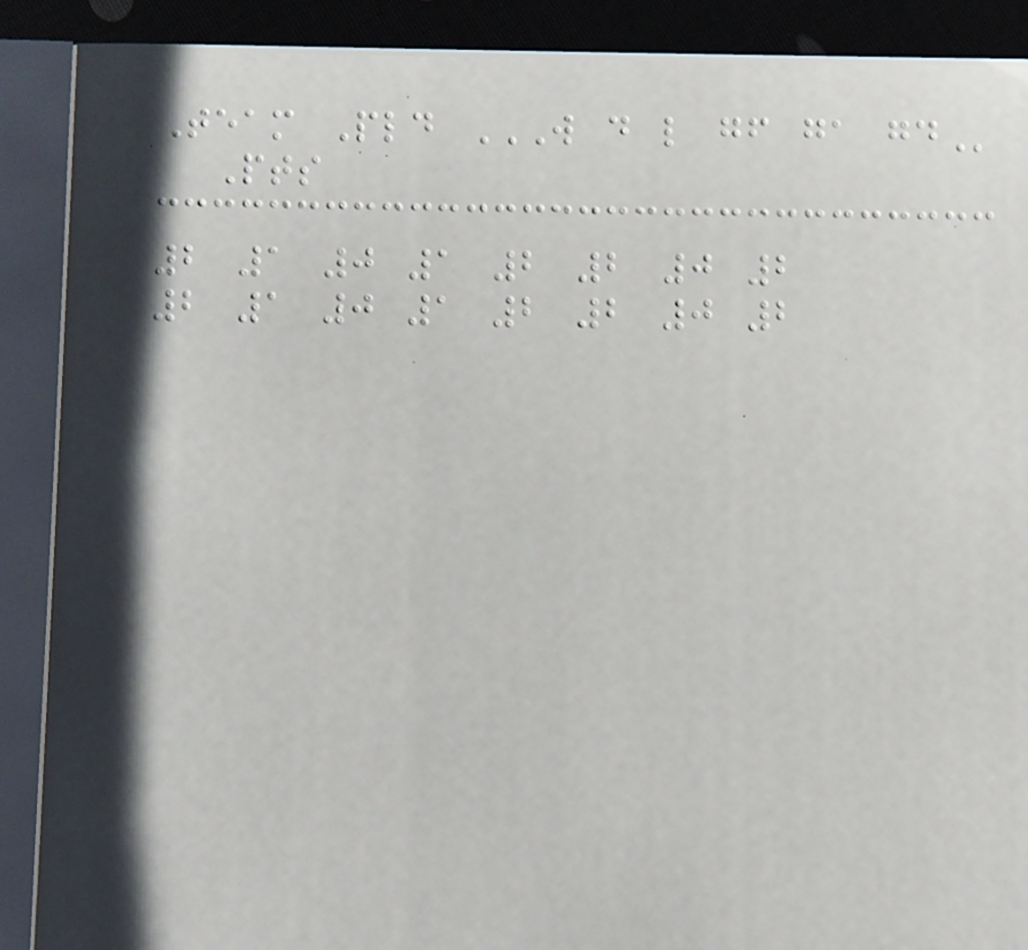Team Pld W D L GF GA GD
Pts
2 1 0 1 2 2 0 2
2 1 0 1 2 2 0 2
